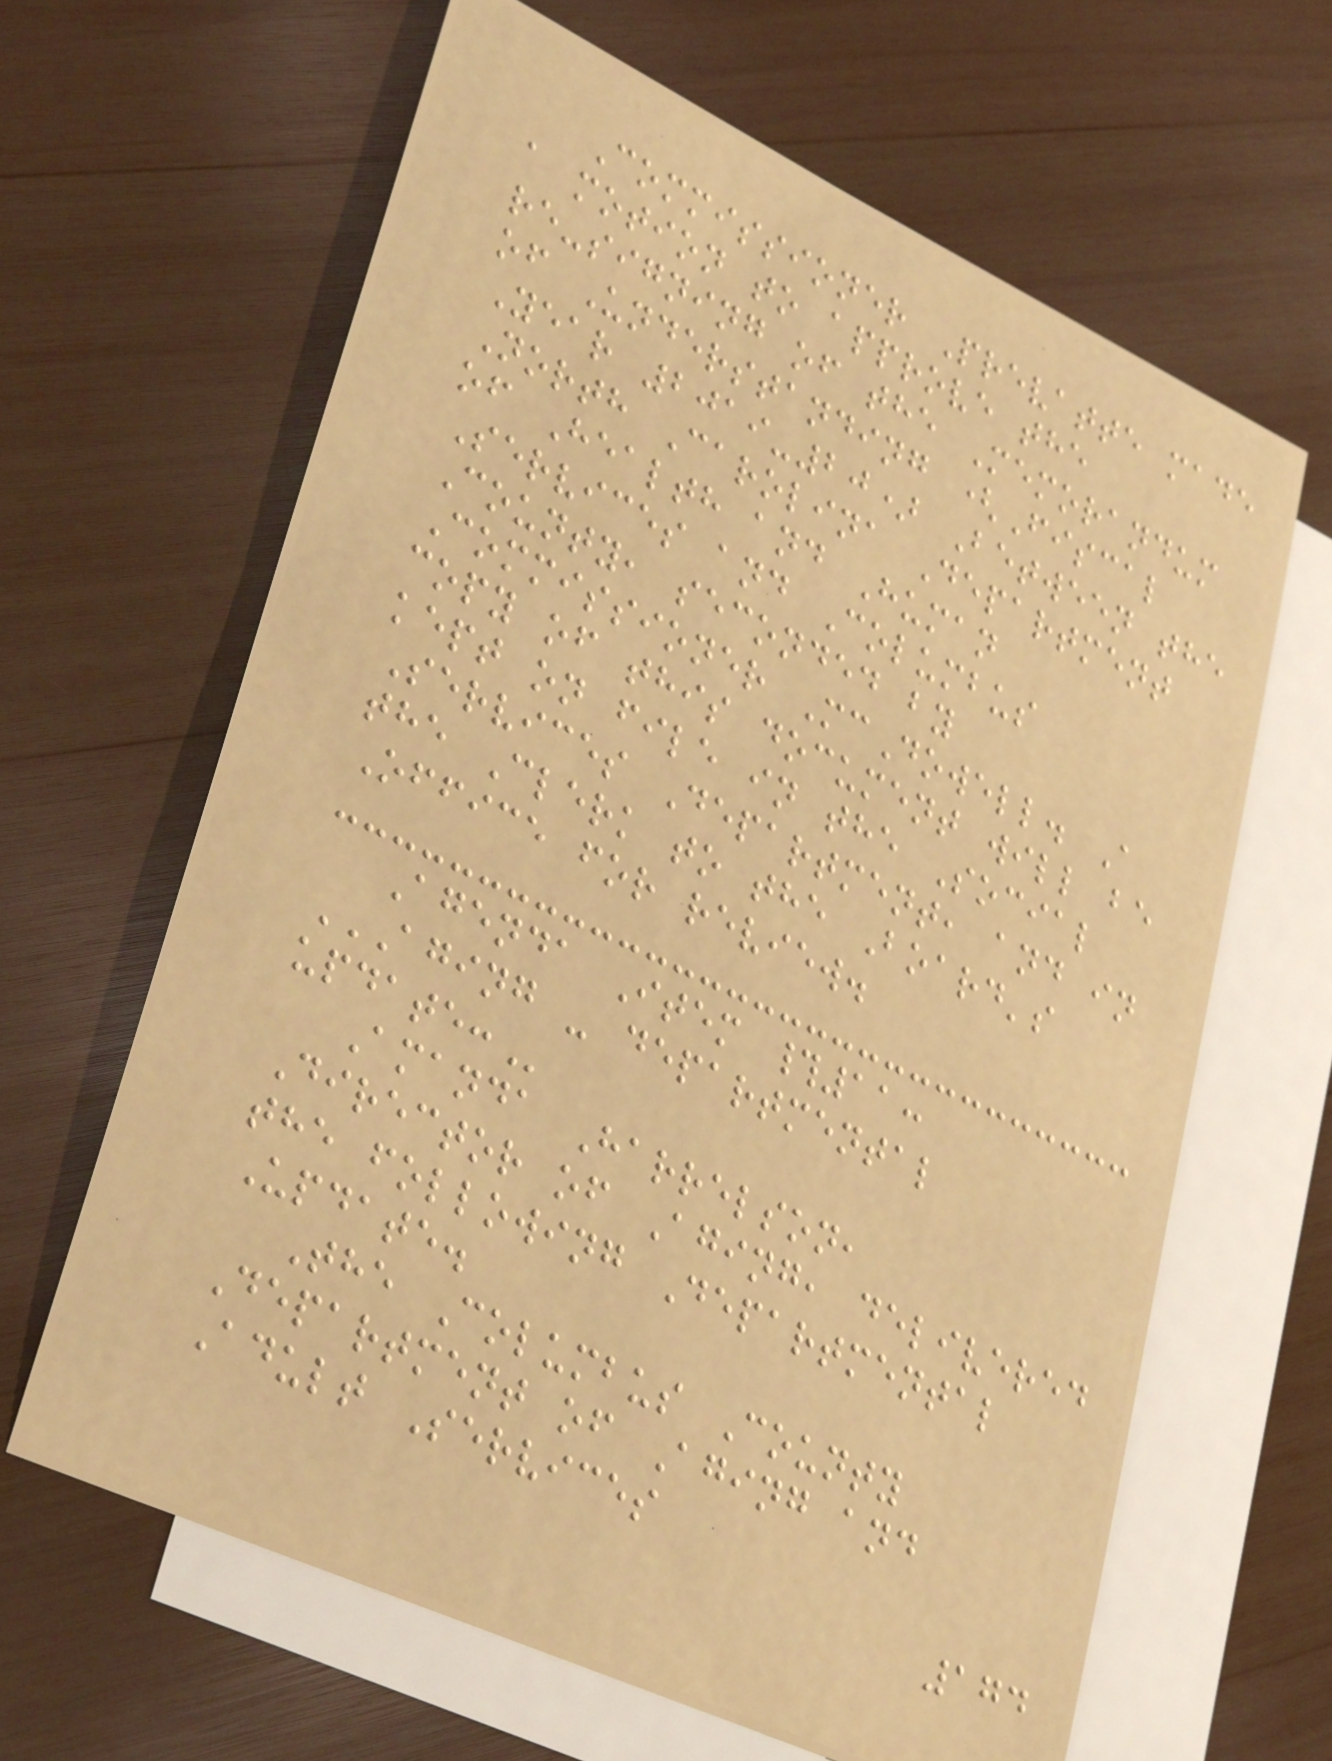Commissioner Prevatte made
a motion to approve the
re-signing of the Memorandum
of Understanding (Fiscal
Year 2019-20) Between the
North Carolina Department
of Health and Human
Services and Columbus
County, seconded by
Commissioner McDowell. A
copy of this document will be
kept on file in the Social
Services Department, and in
the Clerk to the Board's
Office for review.
Agenda Item #11:
AGING - DEPARTMENTAL
UPDATE:
Amanda Harrelson,
Director of Aging, delivered
the following Departmental
Update.
The Columbus County
Department of Aging and
Adult Services
174
